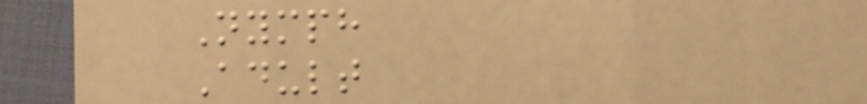Nymph
Adult
